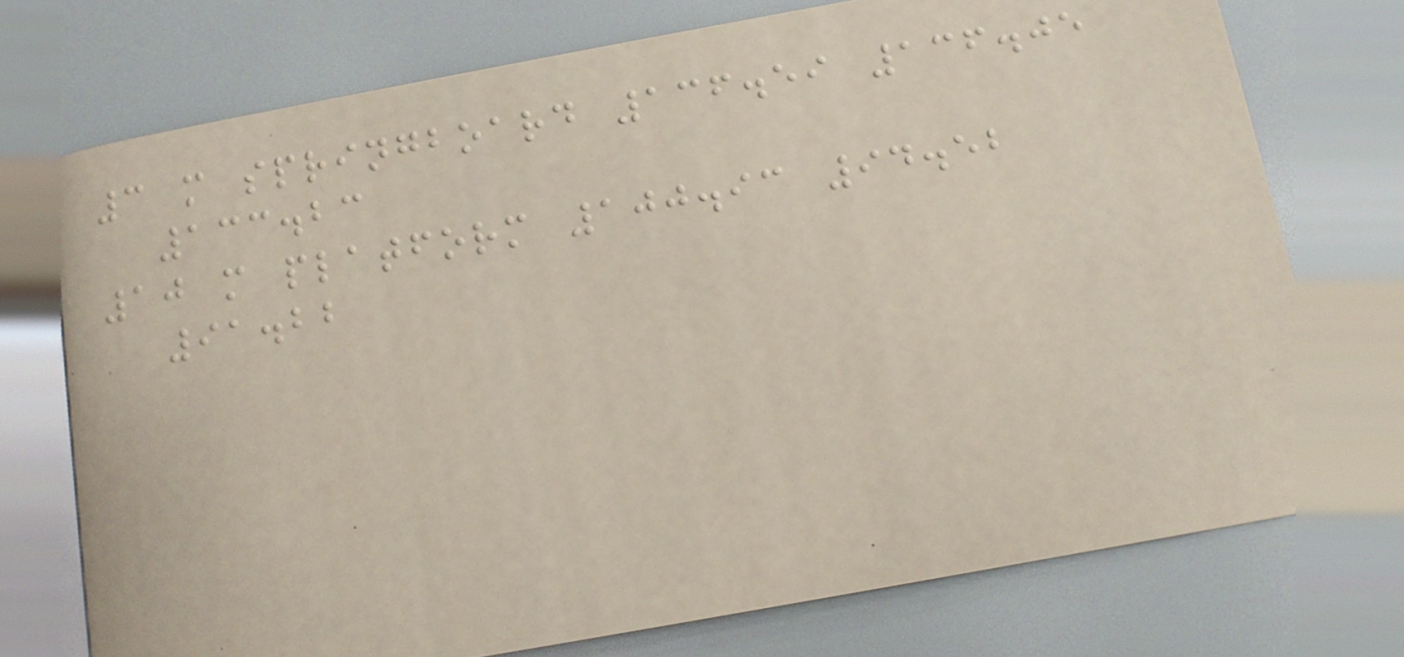3 m springboard 136.59 136.05
133.23
10 m platform 100.93 94.52
91.22
